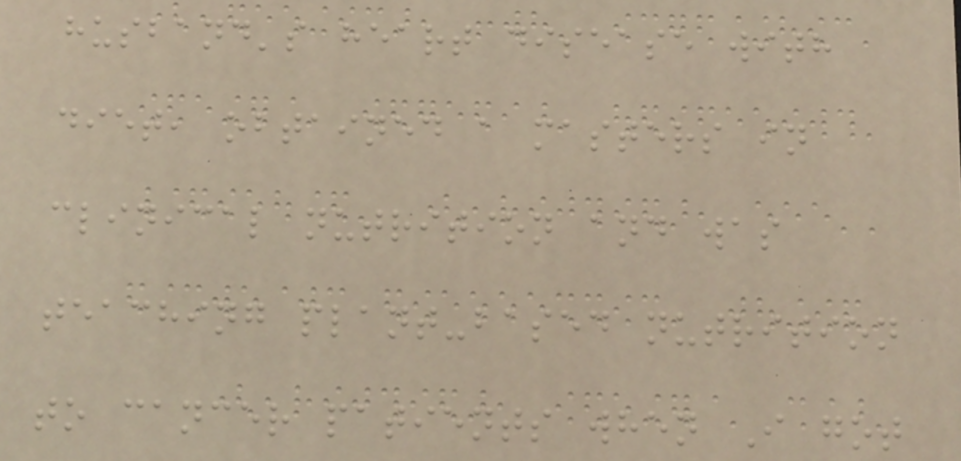husband's heart disease with
diet, obtained a masters in
clinical nutrition and was
teaching plant-based nutrition
to cancer patients when I got
